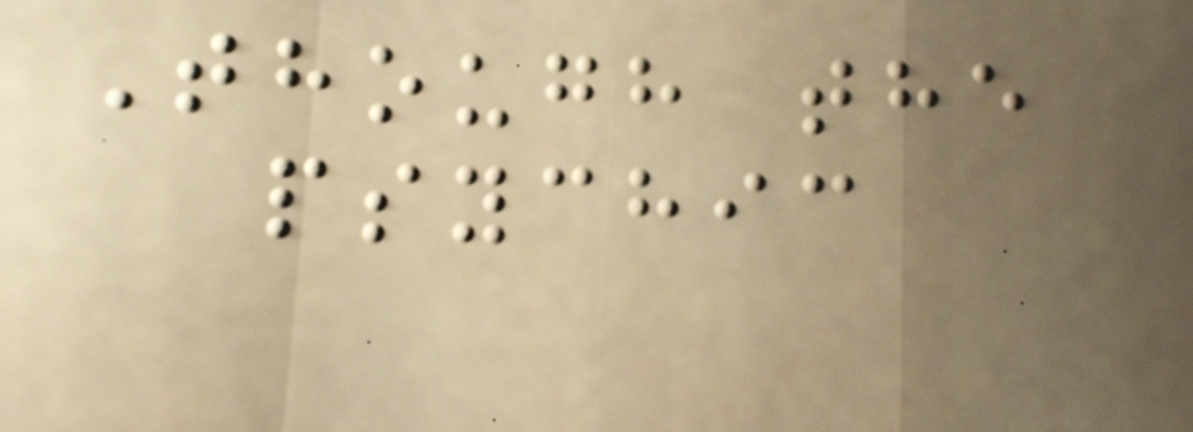Though the
psychic
